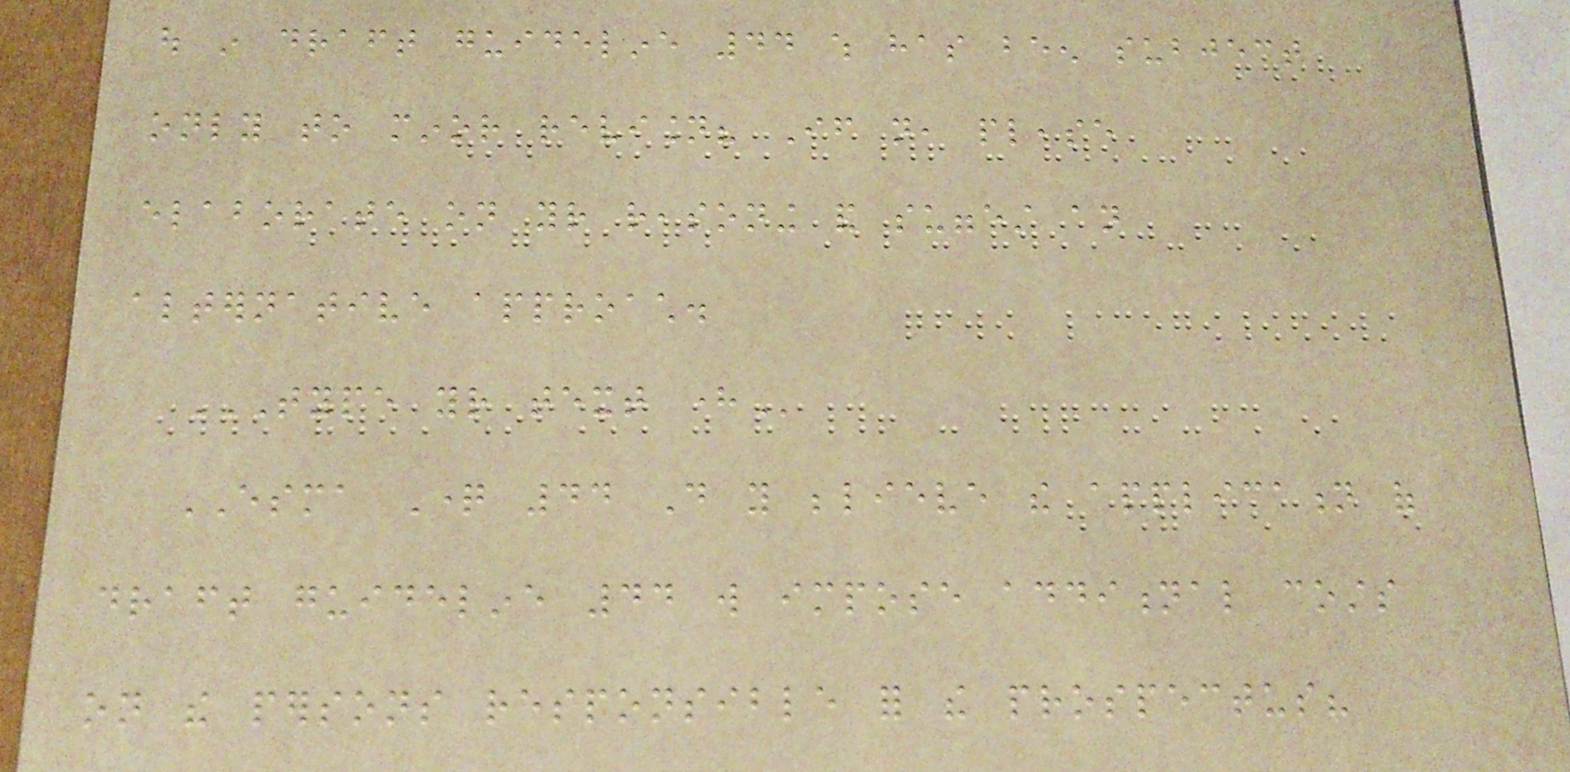out in draft guideline 44 which has been subject
only to minor revision? If not, please
elaborate on your reasoning and suggest an
alternative approach.
TYPE YOUR TEXT HERE
ESMA Question 44 Do you believe the application of
draft guideline 44 will impose additional costs
on the persons responsible for the prospectus?
